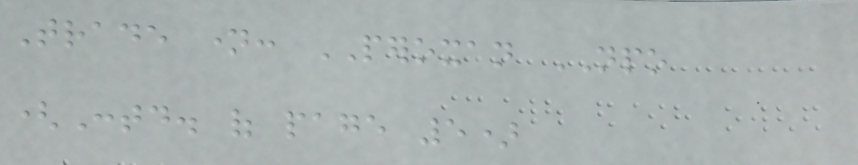Trade name: PEROXAN NPO
(Contd. of page 5)
